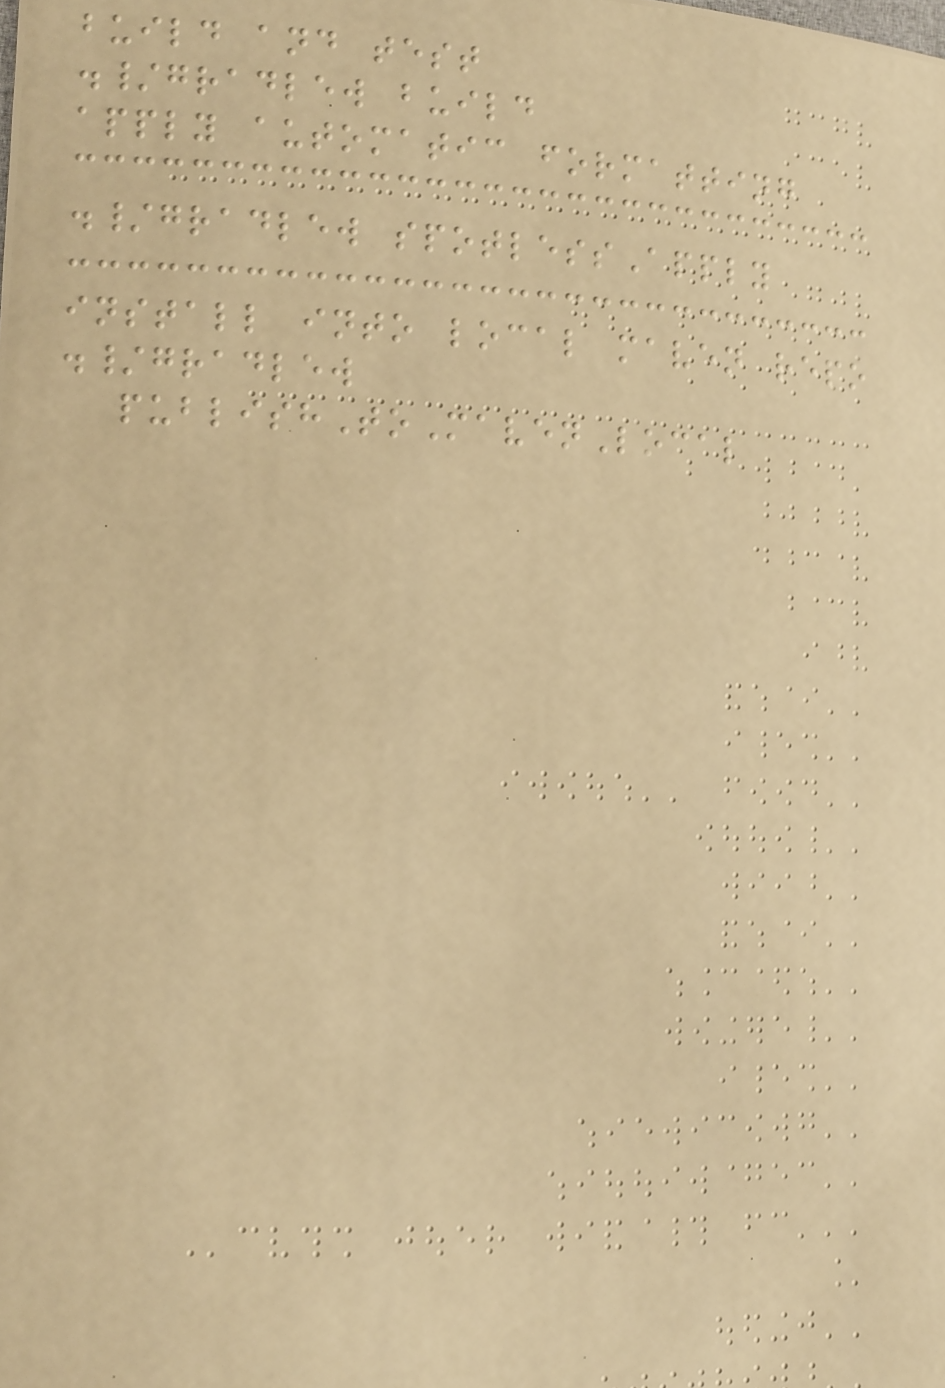build and test
./gradlew build
apply automatic formatting
./gradlew spotlessApply
install into local maven repo
./gradlew
publishToMavenLocal
